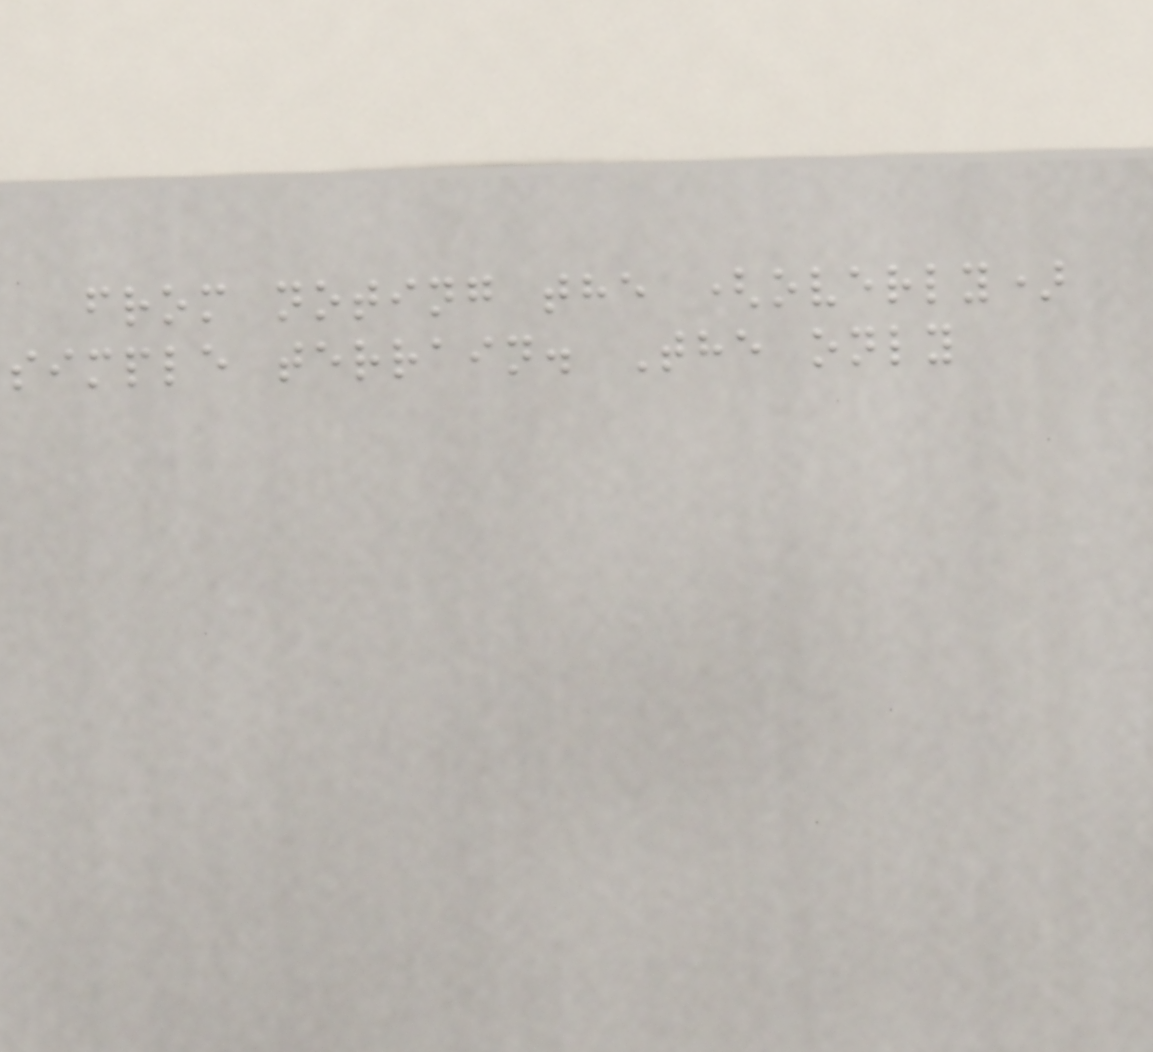from noting the (overly)
simple terrain. The only
